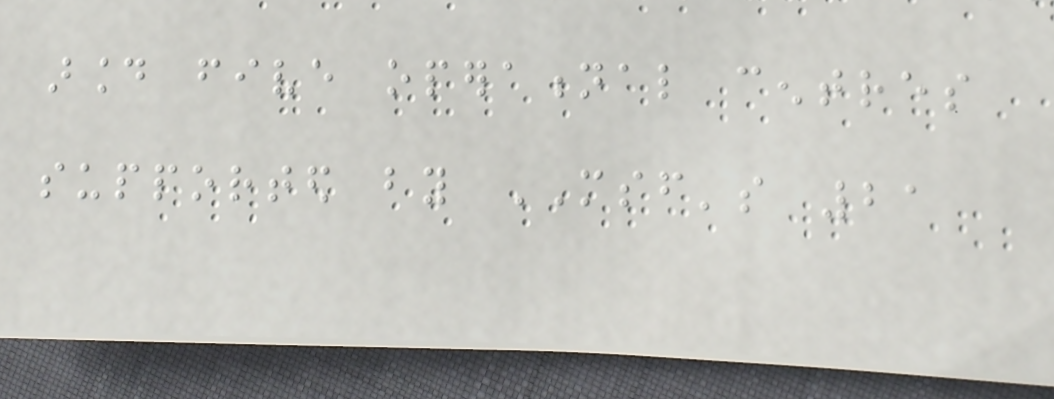around five operational centres
supported by MSF's 21
